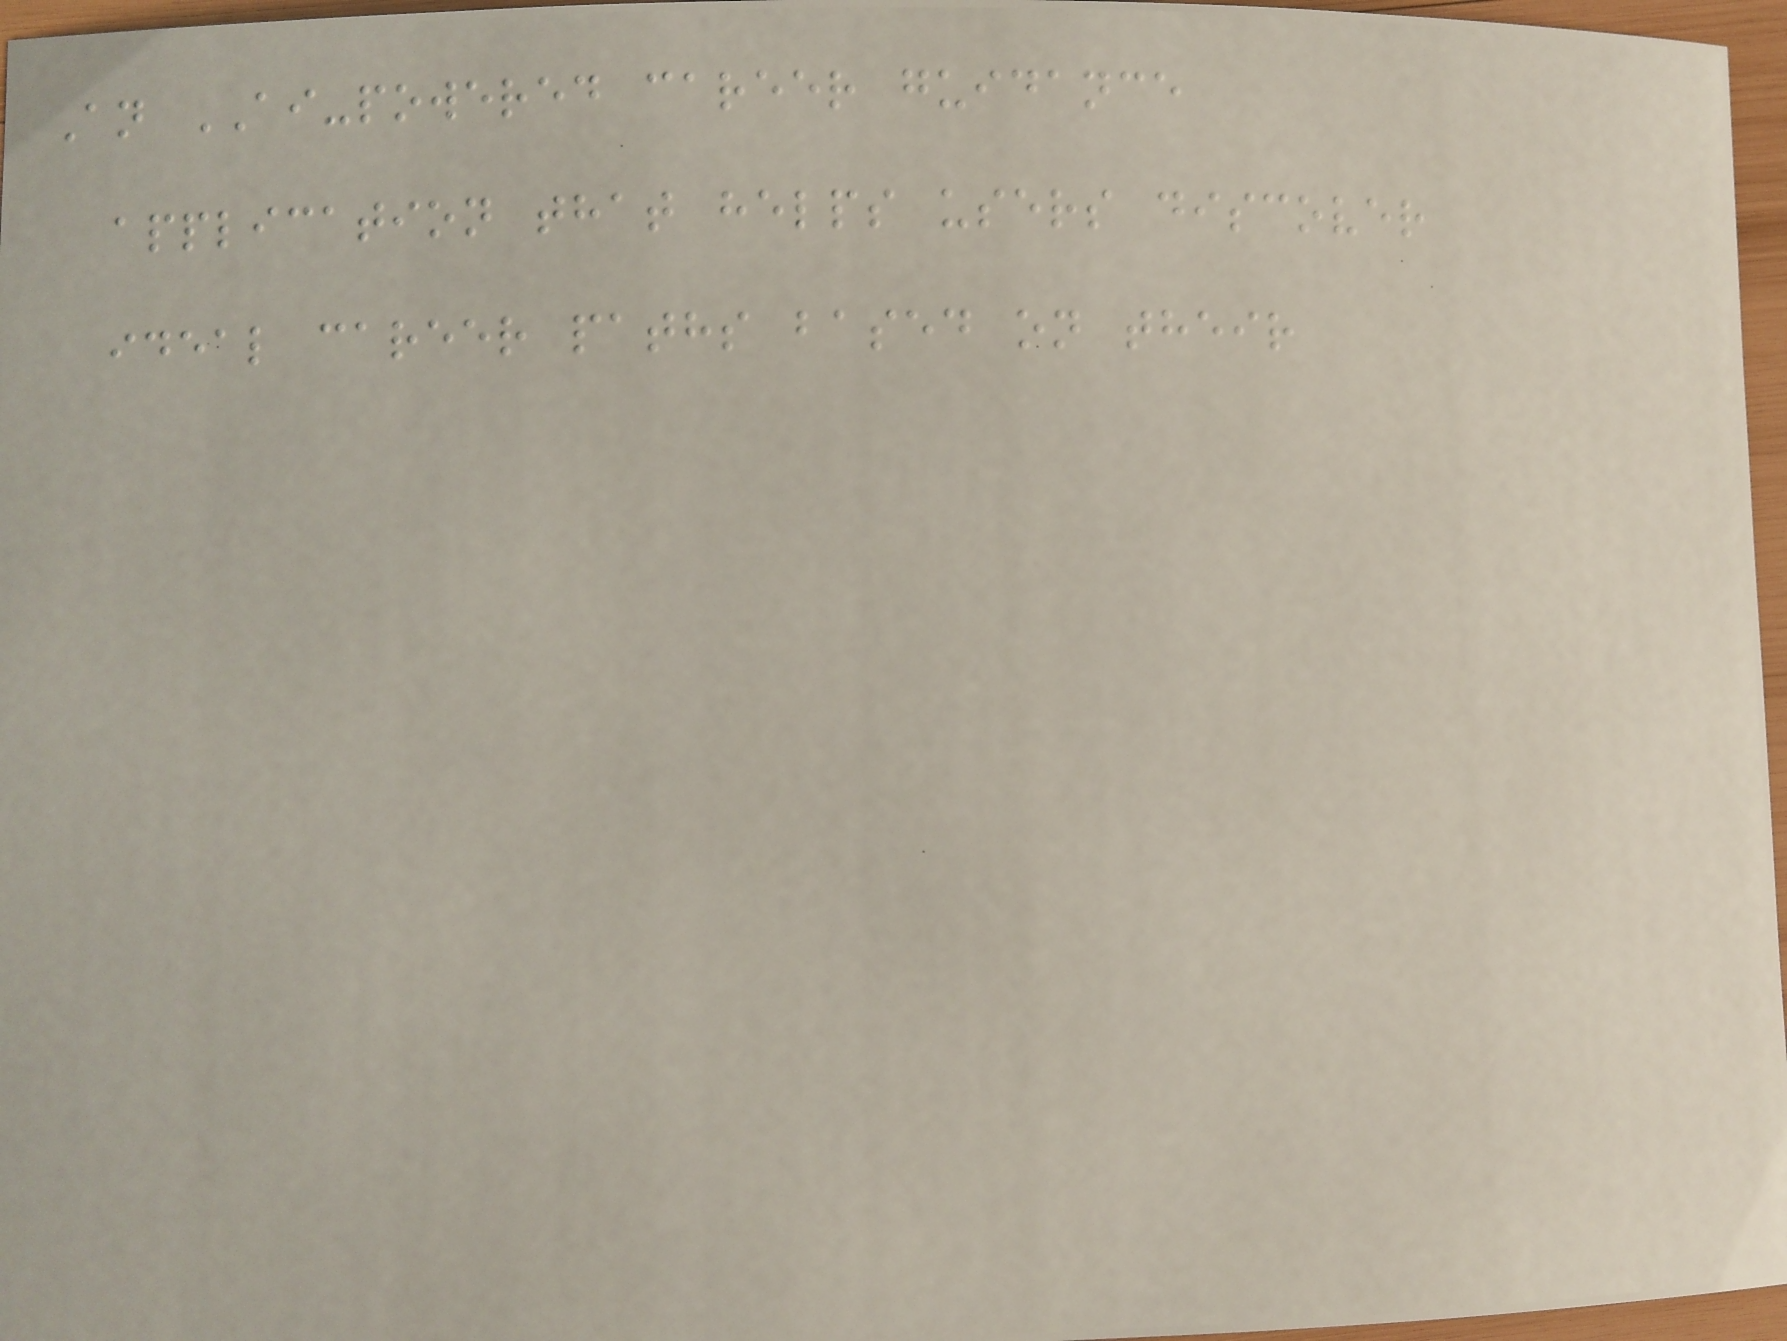An AI-powered career guidance
application that helps users discover
ideal career paths based on their
